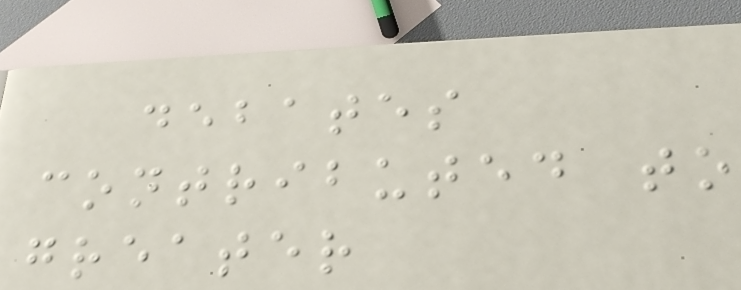debates
contributed to
greater
